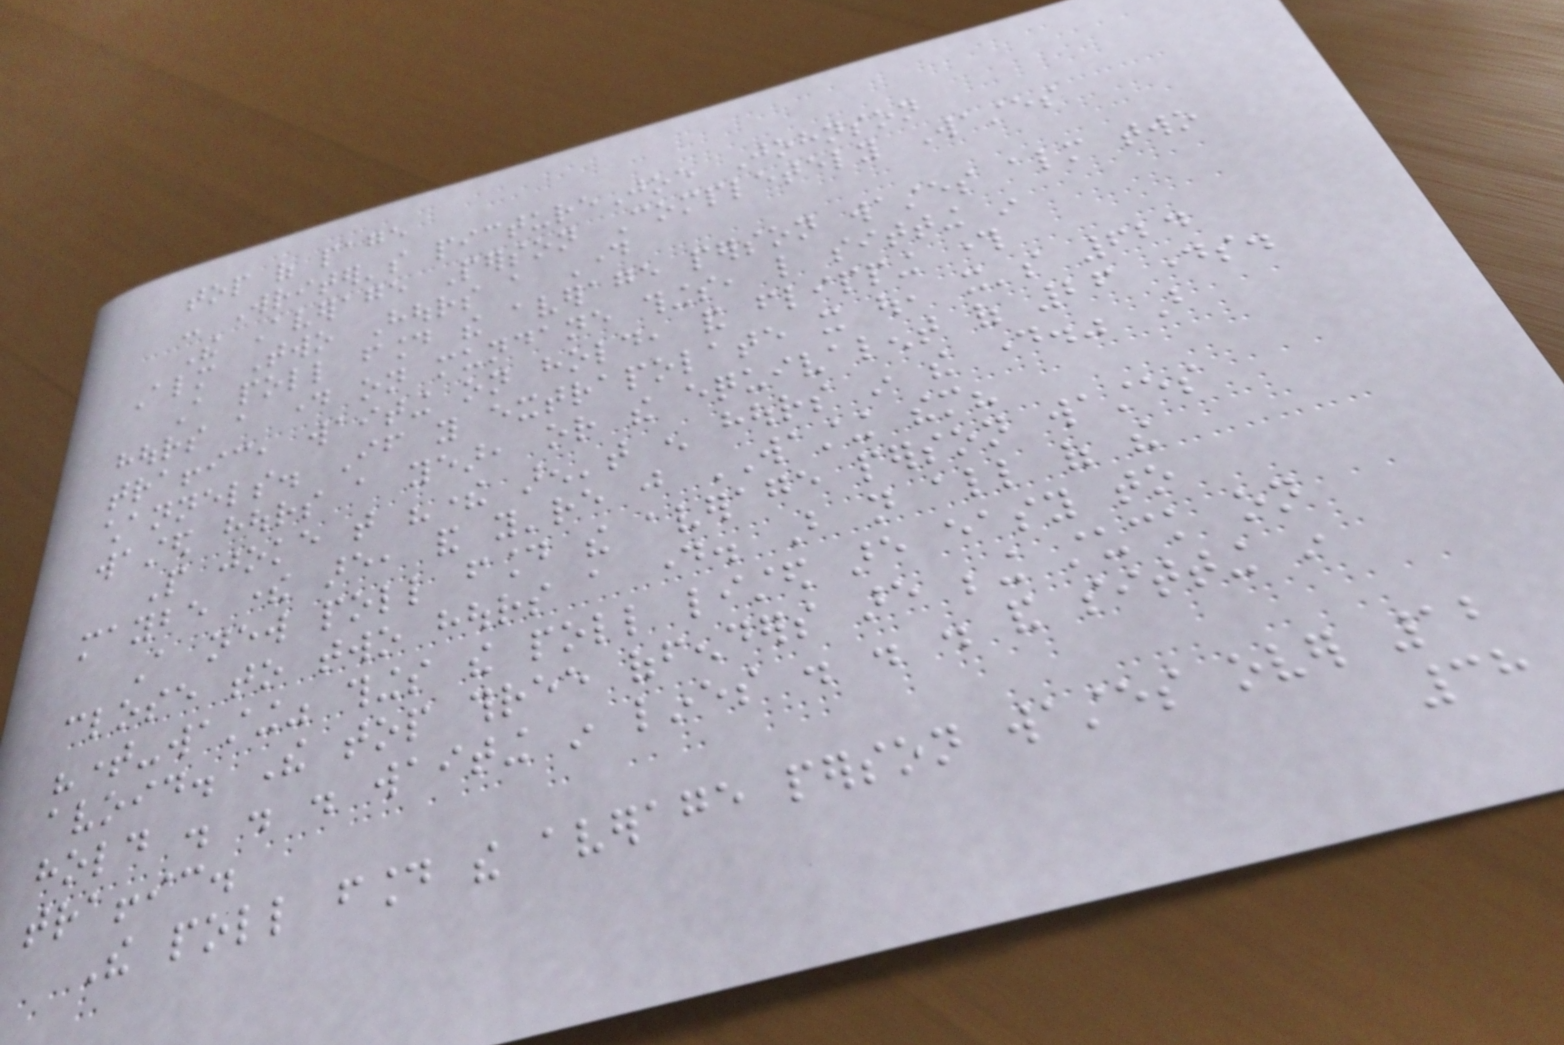top of page
- Writer's pictureJoe Johnson
The Average Person Completely Wastes
Almost Two Hours a Day
A poll found the average person wastes almost two
hours a day on mundane things, like sitting in
traffic, waiting on hold, and flipping through
channels. If you extrapolate it out, it's 624
wasted hours a year, or the equivalent of 26 days.
People joke that "there aren't enough hours in the day." But
maybe there are, and you're just WASTING them?
A new poll found the average person wastes
close to two hours a day. But not all of the
"time-wasting" things the poll listed are easy to
avoid. The top three offenders are being stuck on
hold . . . waiting in lines . . . and sitting in
traffic.
The poll found the average person wastes over 12
38
